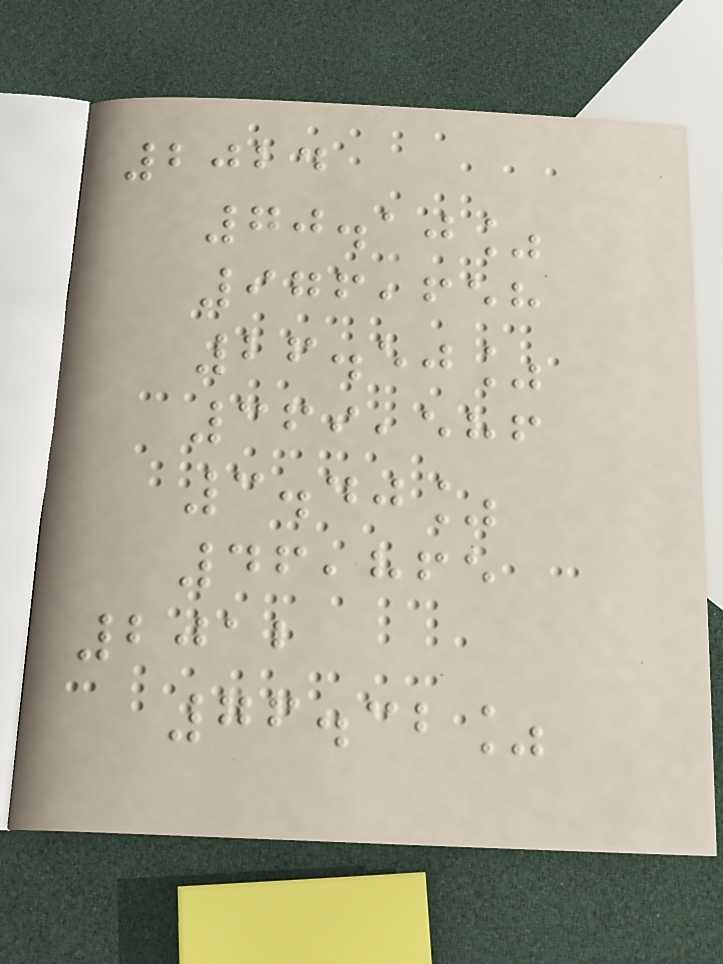2024
70.10%
976,658
26.50%
369,586
3.40%
46,865
2012
76.32%
